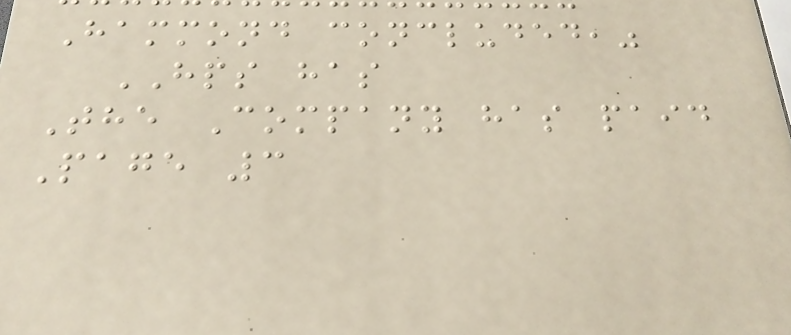Hammond concluded,"
HPS has
The Company has paid
Page 3
